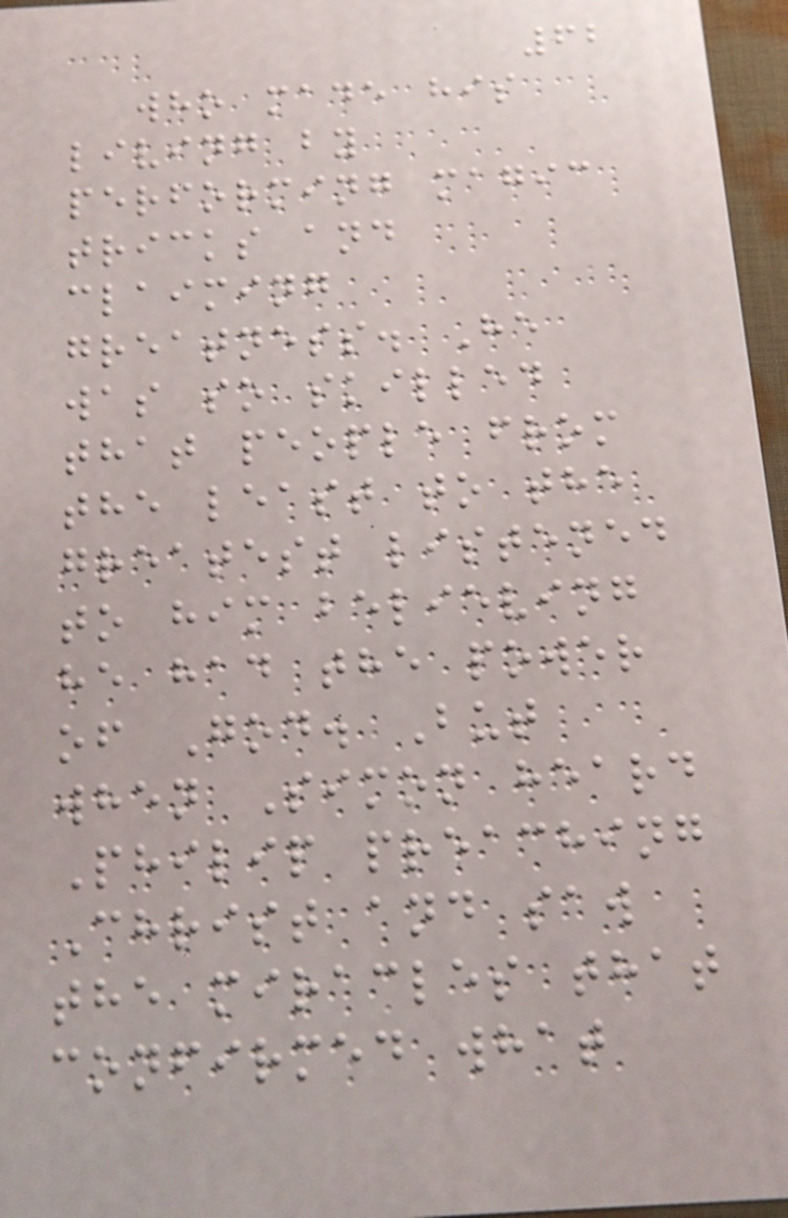62
who made his
living by
performing magic
tricks and
claiming
greatness. He
was so skilled
that people from
the least to the
greatest listened
to him believing
he had the power
of God. But
when Simon heard
Philip preaching
Christ and saw
the miracles that
confirmed what
